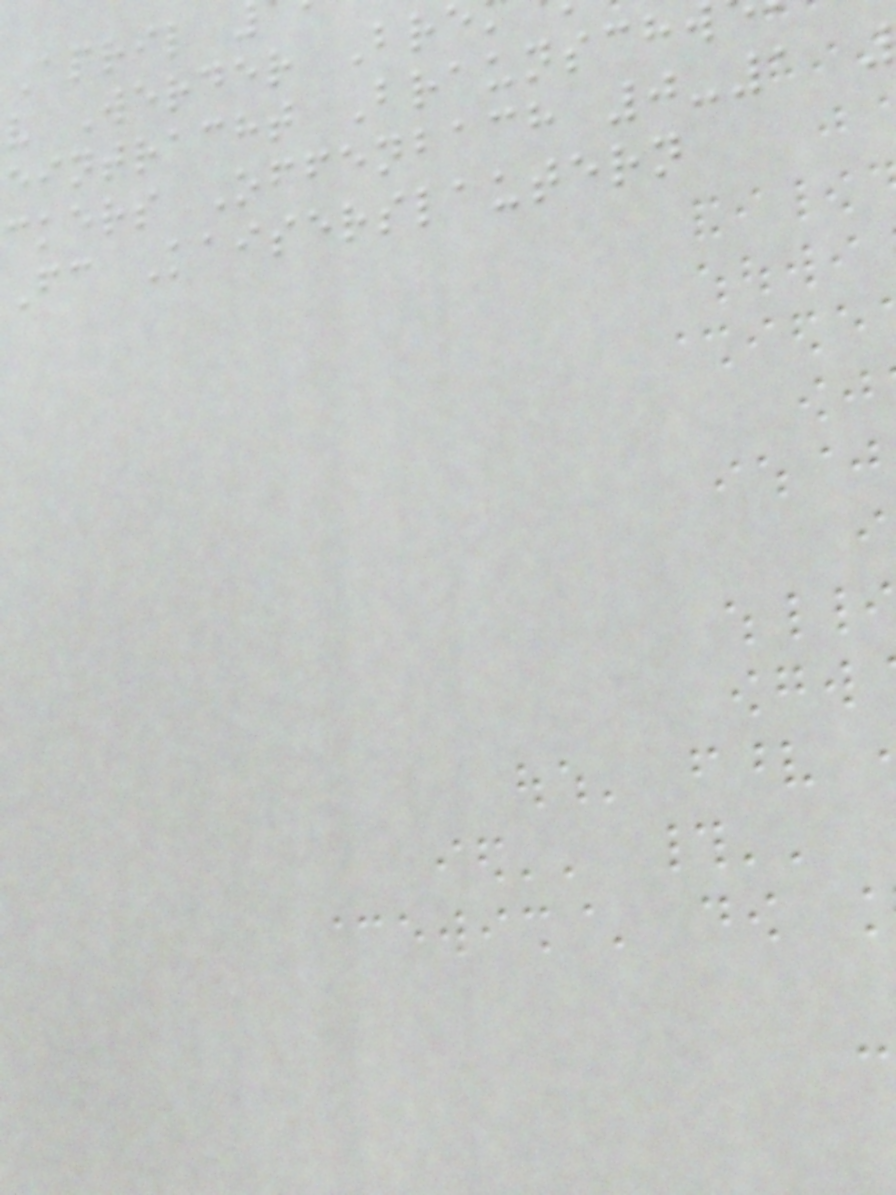April
v Werder Br
eintracht Braunsch
ckers Offenbach 0-1
fc Kaiserslautern
